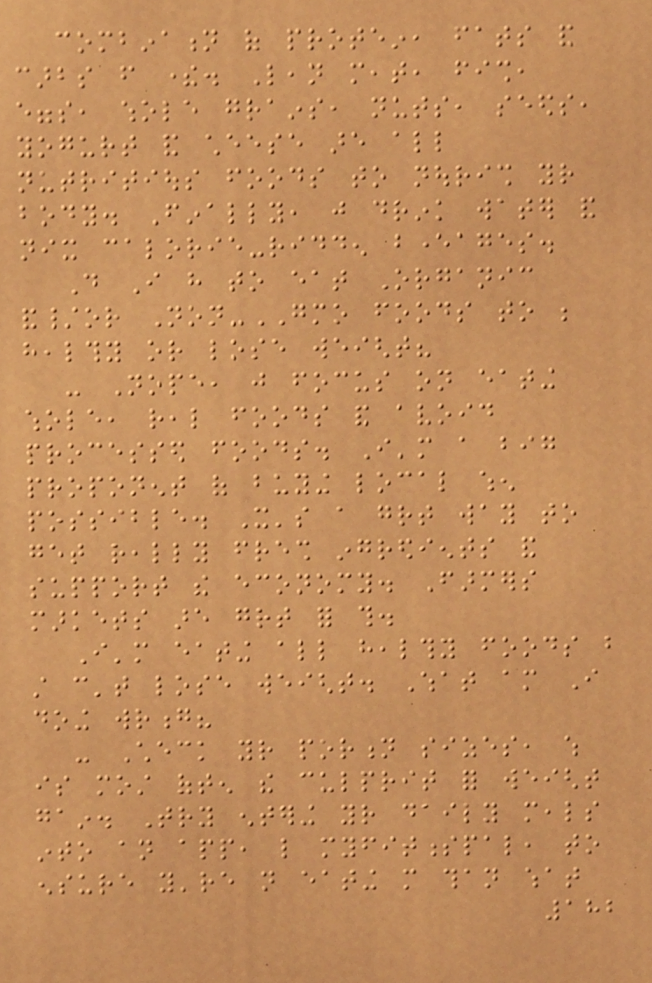combination of protein, fats and
carbs from there. Lean meat, fish,
eggs, whole grains, nuts, seeds,
yogurt and cheese are all
nutritious foods to nourish your
body. Finally, just drink water and
nix calorie-ridden beverages.
Do I have to eat Organic
and/or Non-GMO foods to be
healthy or lose weight?
- Nope, just focus on eating
whole, real foods and avoid
processed foods. I'm a big
proponent of buying local when
possible. It's a great way to
get really fresh ingredients and
support the economy. Farmers
markets are great for this.
I'm eating all healthy foods but
still can't lose weight. What am I
doing wrong?
- Check your portion sizes, which
is most often the culprit for weight
gain. Try entering your daily meals
into an app, like myfitnesspal, to
ensure you're not eating more than what
182
